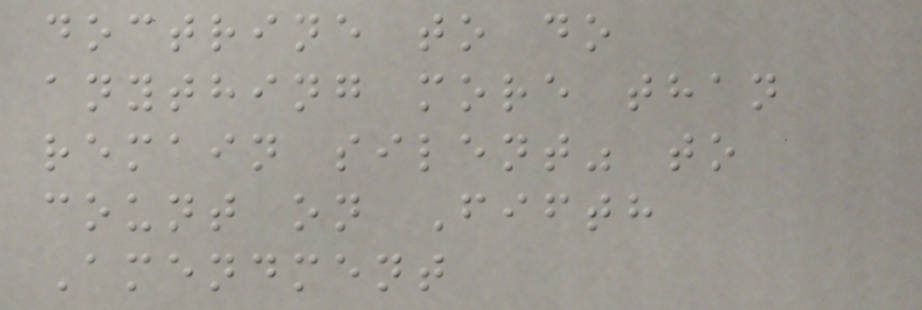doctrine to do
anything more than
remain silent" to
count on Fifth
Amendment
